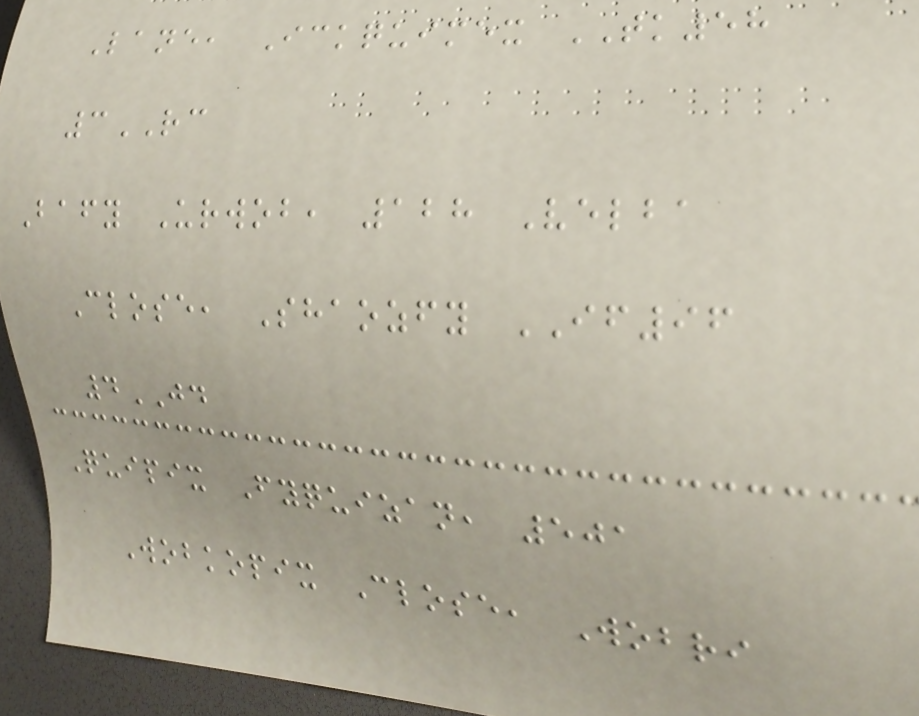Lane, Ickquimex TK58
3RC
Bafy Urwob, 128 Velba
Close, Shaozfy IF96
4JD
Quipix Fyquizan, 501
Wobkopix Close, Wobri
